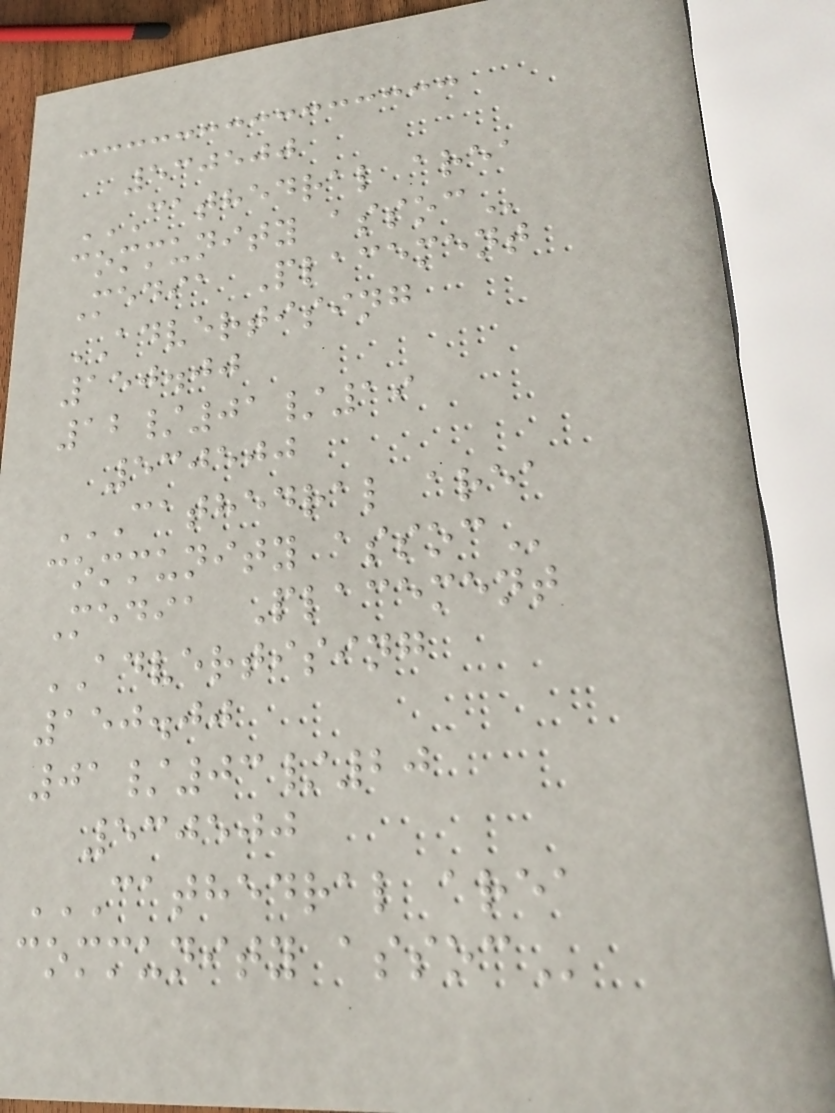530500
CATHEDRAL AREA
COMMUNITY ASSOC
Media Placement
ADVERTISING
150.00
12/01/19
530500
CATHEDRAL AREA
COMMUNITY ASSOC
Media Placement
ADVERTISING
150.00
01/03/20
530500
CATHEDRAL AREA
COMMUNITY ASSOC
